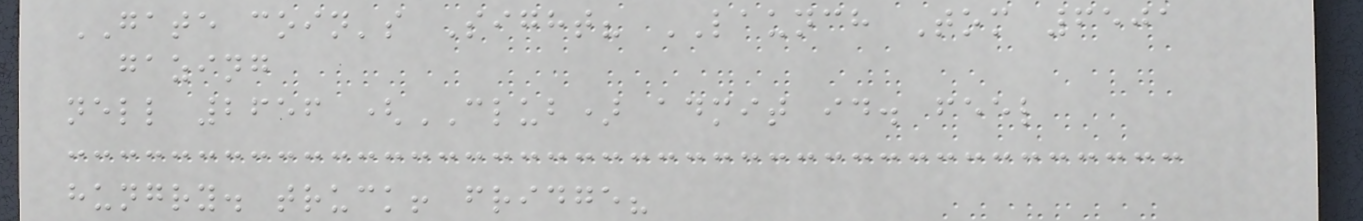GATE coin's Sight? LAUNCH Tom 6501
gazing
nell 2656 (CLUB) admit id. feel
hungry. truck! fridge?
